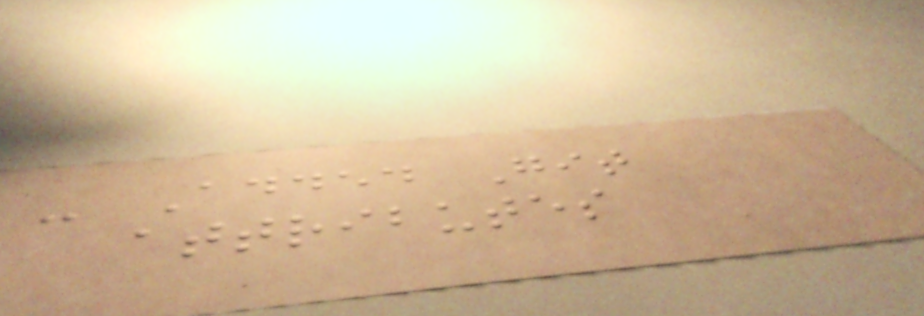- Added Git
attributes
